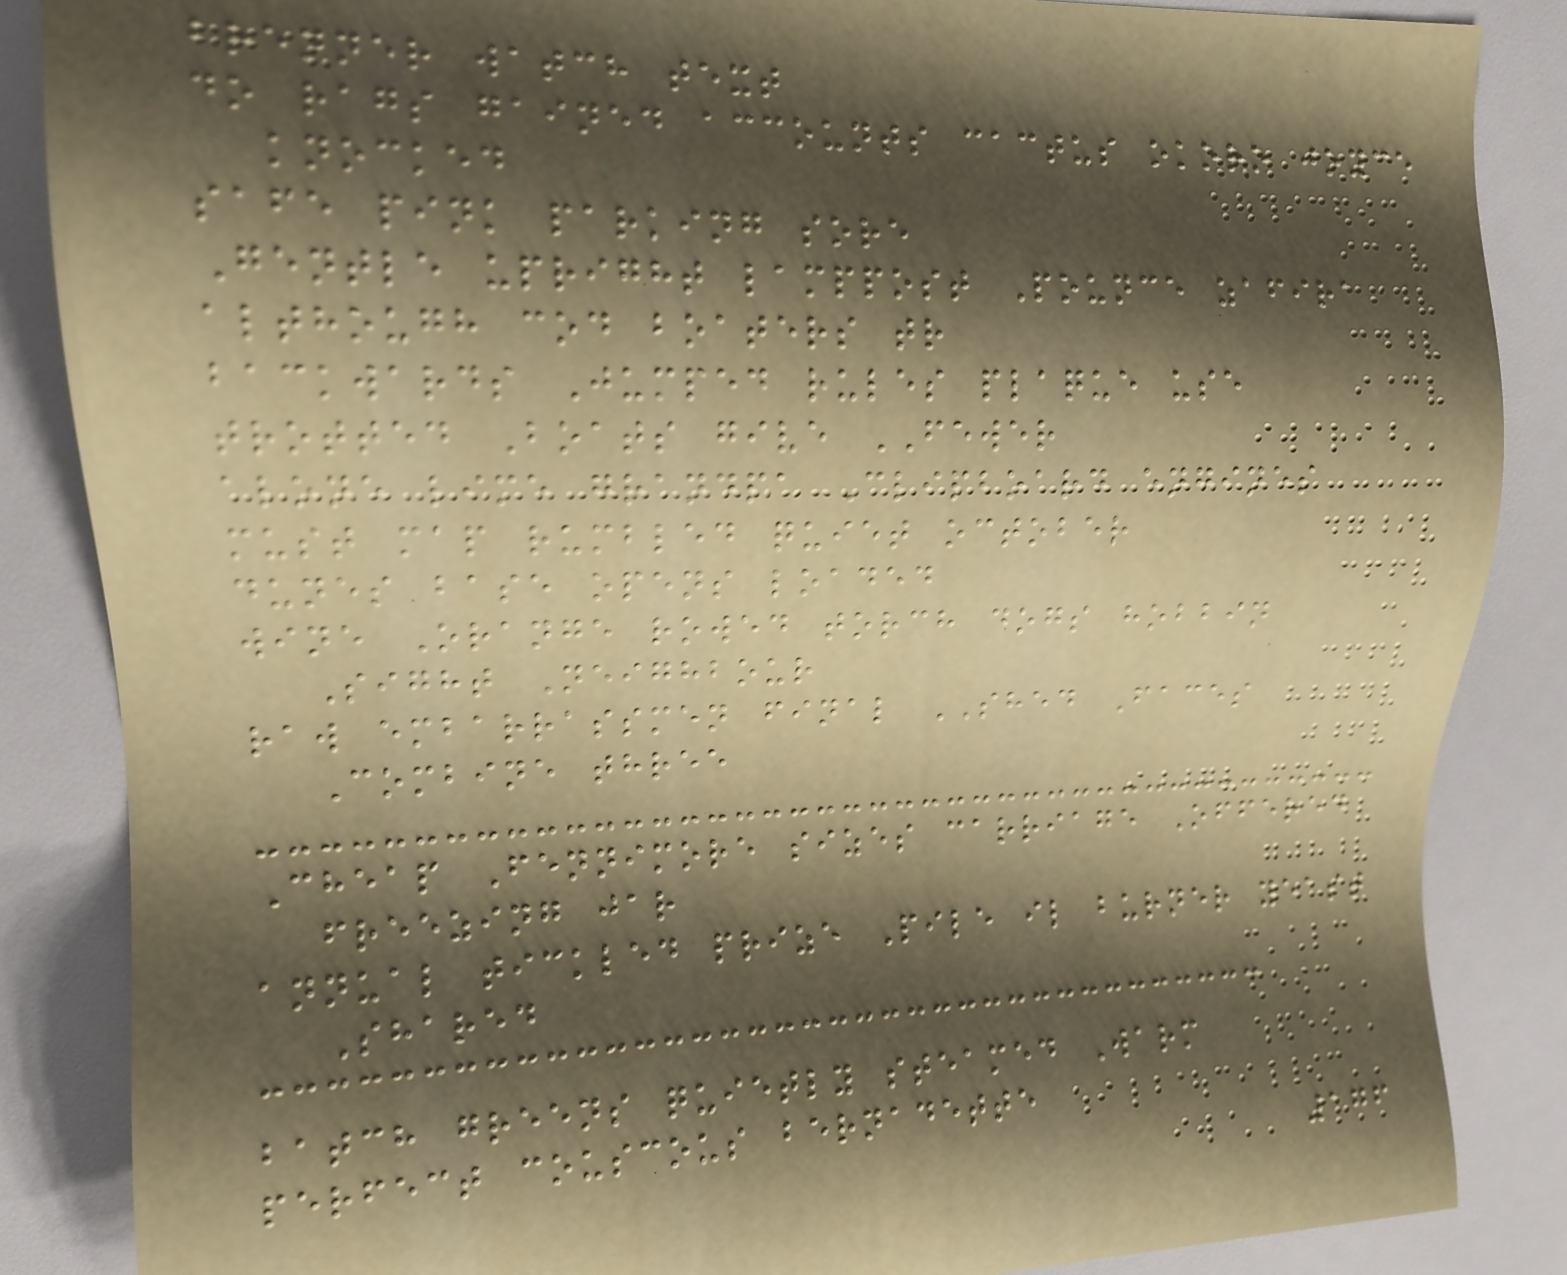brenner watch text
do rags gained accounts cactus okoro joyce
knocked
safe pink parking sore
Gentle upright lamppost Pounce zafira
although cod boaters tr
backwards Jumped rules plaque use
trotted Boats give FEWER
alone lime grandpa Clipboard engines
must map rumbled quiet october
dunes base opens loaded
wine Orange rowed torch dogs hobbin
Sight Neighbour
raw embarrassmen final SHED Faces
Combine three
Cheap Fennimore sizes carriage Offered
freezing jar
annual tickled prize Pile il burner yeast
Shared
batch greens quietly steamed Warm
perfect couscous bernadette
176
